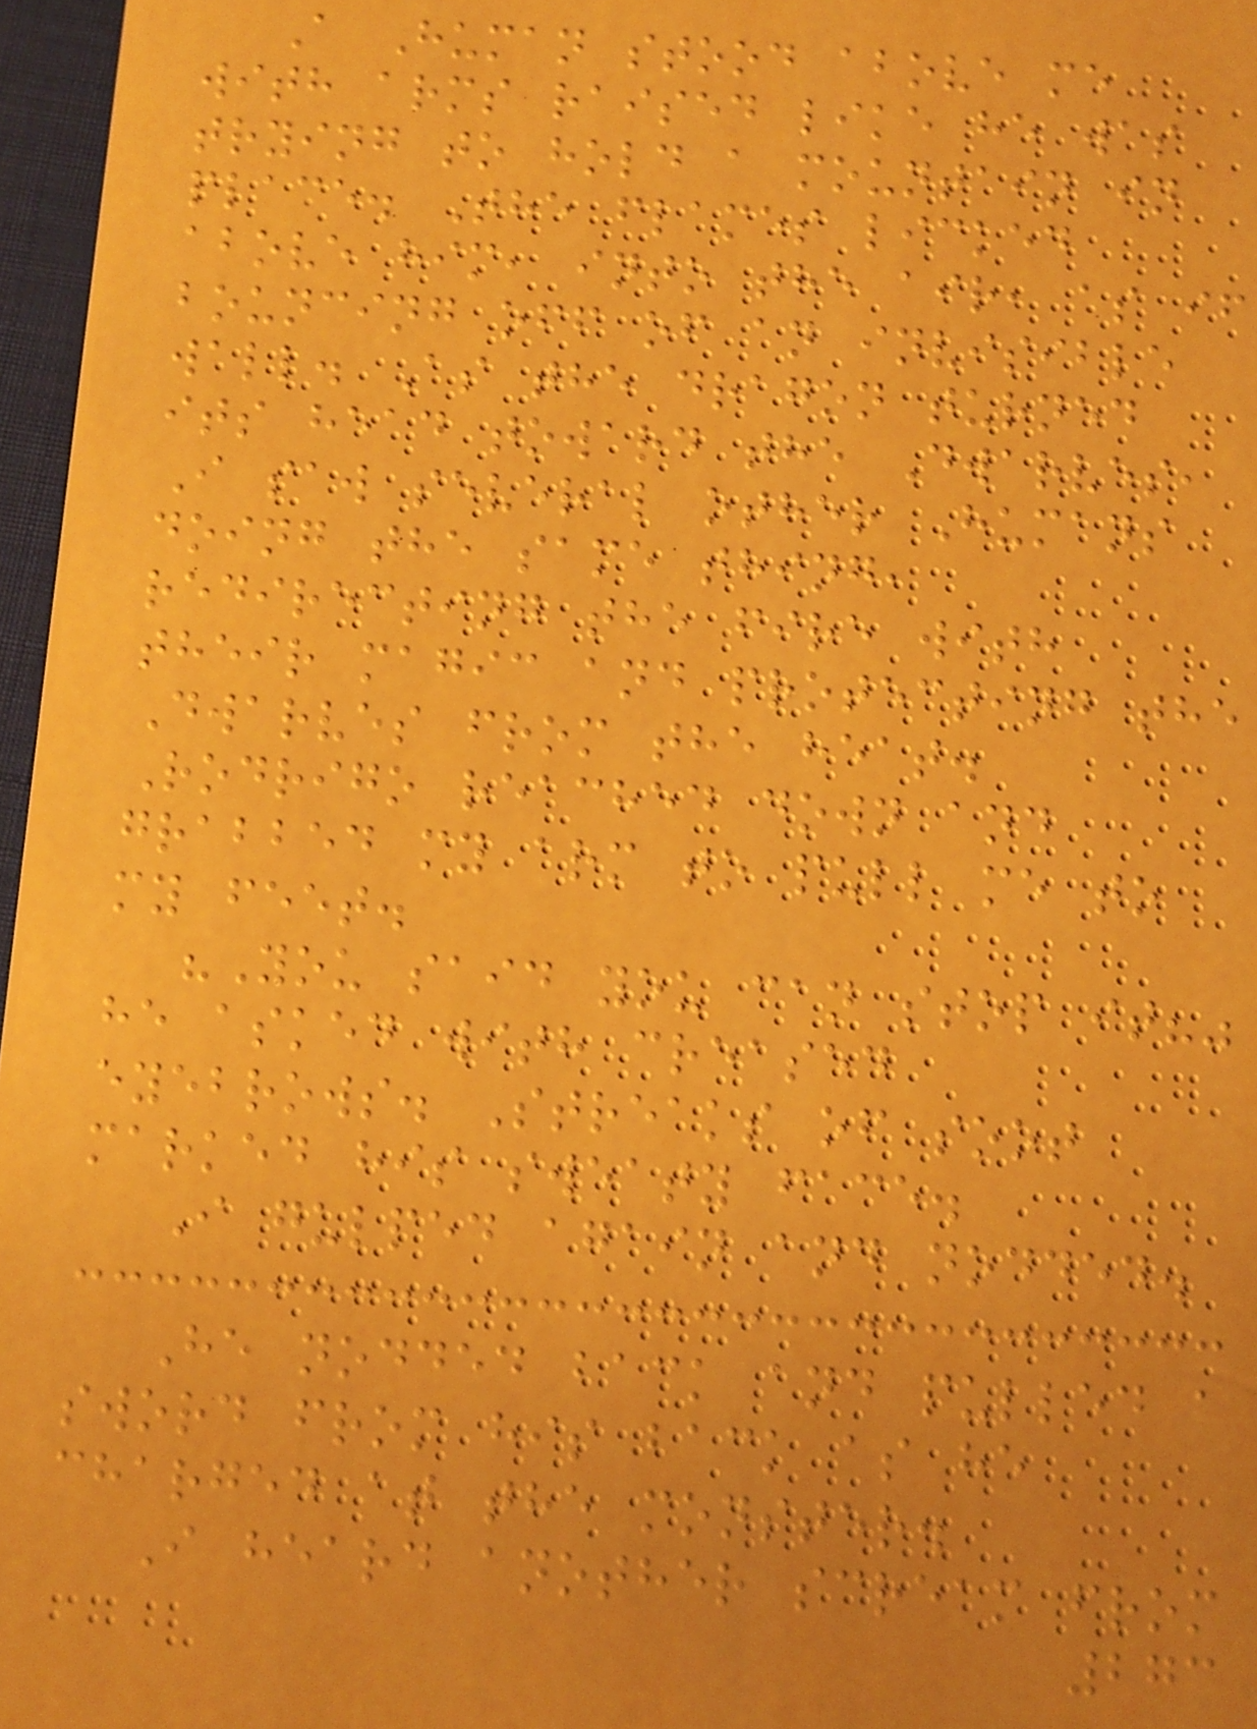A Human stood above me
with arms raised like he was
trying to hold a mountain in
place. The flames licked
above him, into the air, as if
bouncing off of an invisible
wall. As the dragon turned
its head toward the Dwarves,
I saw several other Humans
doing the same thing,
redirecting the fire with
their magic and protecting the
Dwarves from the heat.
Rodrigo reached down and
grabbed my arm to pull me to
my feet.
"You said you can stop it?"
he asked with creased
eyebrows. Streaks of soot
marked his sweaty face.
I gulped again and nodded.
He nodded back and pulled a
sword from his back as he
charged at the monster.
I heard another scream from
273
